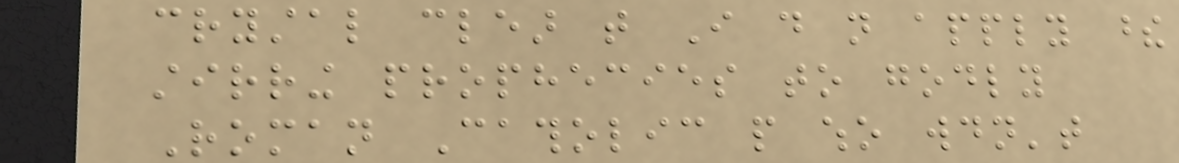crystal clear that I do not apply these
stirring prophecies to godly
Roman Catholic people who wouldn't
